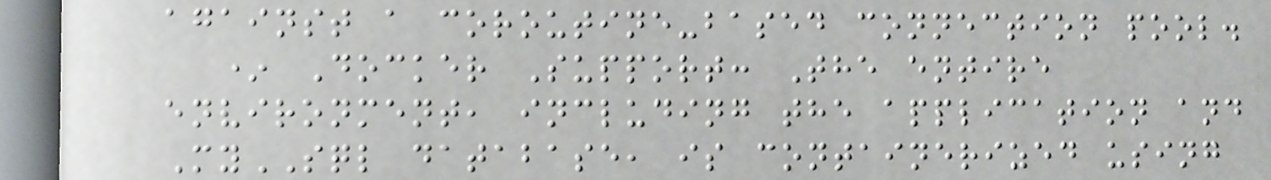against a coroutine-based connection pool.
* Docker Support: The entire
environment, including the application and
MySQL database, is containerized using
